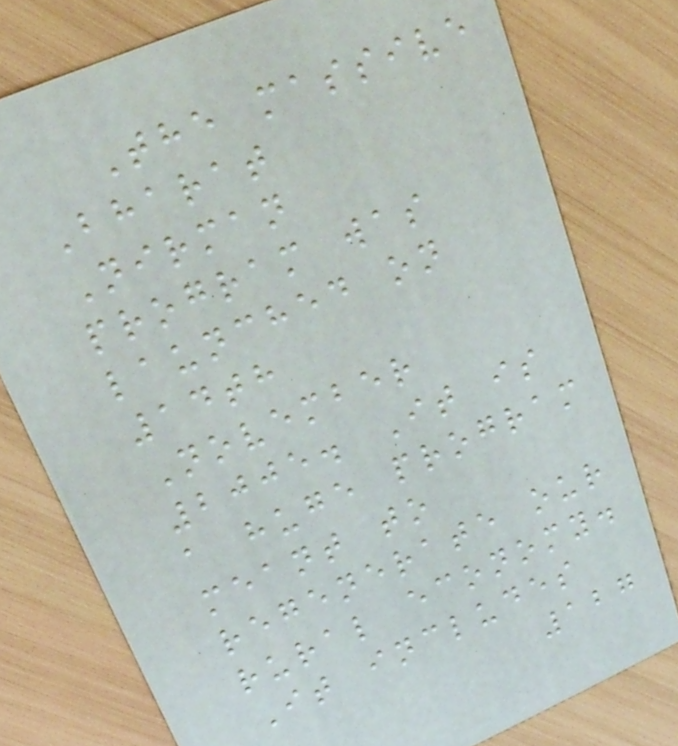The massive
Bharat
Nirman
program was
launched on
14th
November
2005. It is
a huge program
meant to
regenerate our
rural economy.
It includes
127
